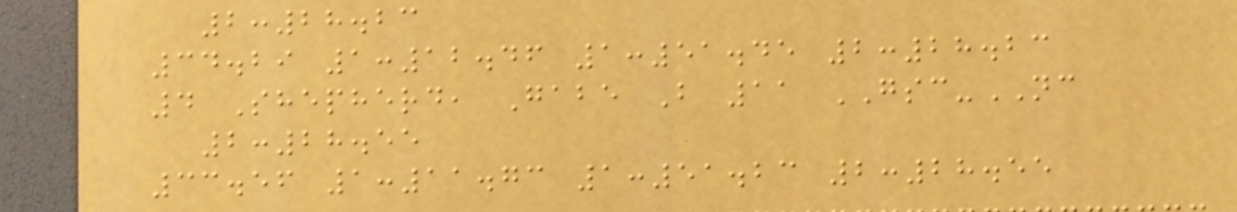2:28.23
34.29 1:12.46 1:51.45 2:28.23
4 Shepherd, Gabe B 11 GSC-NC
2:28.55
33.56 1:11.73 1:51.23 2:28.55
